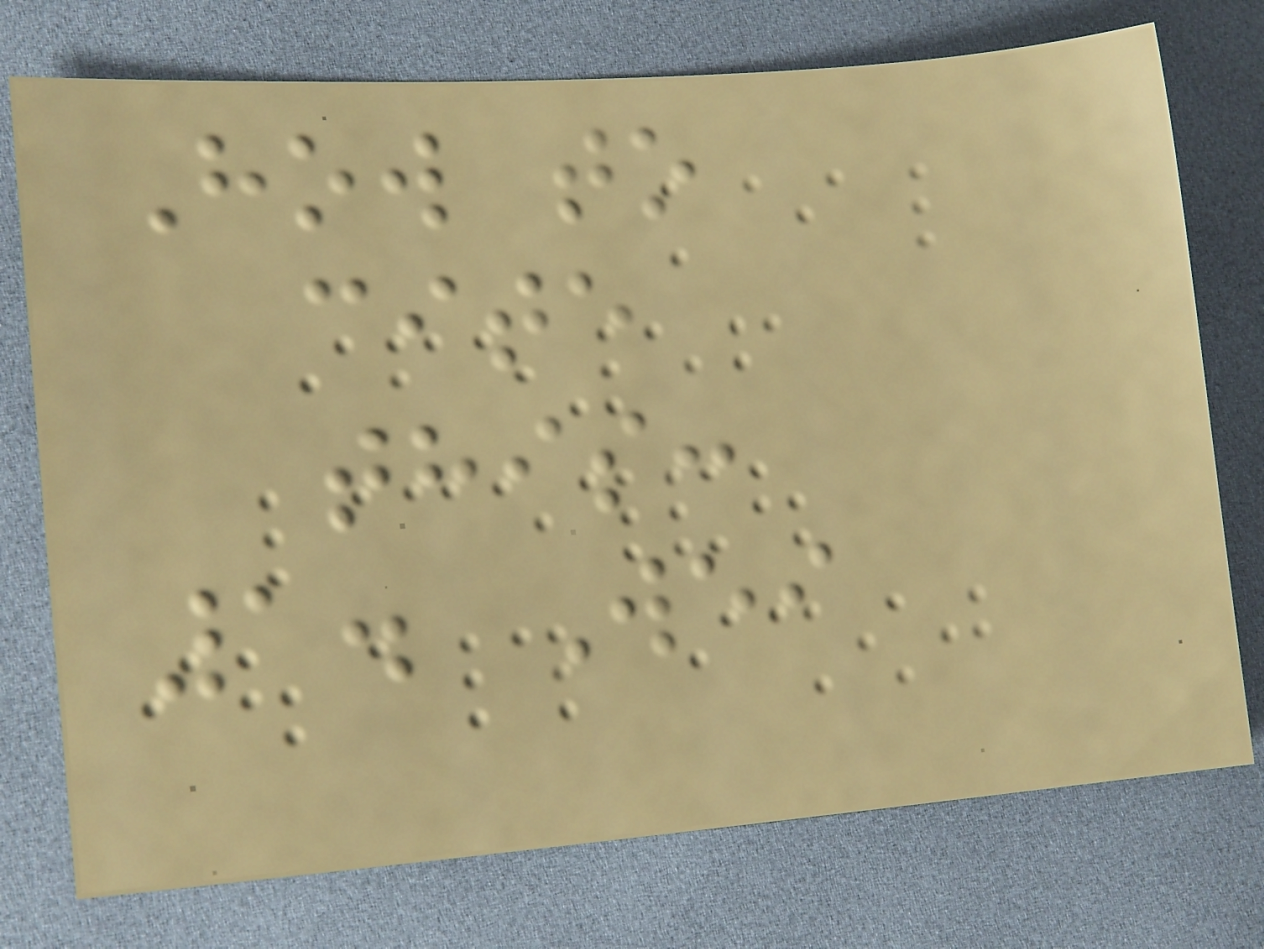How to
cite
this:
1. Wei
